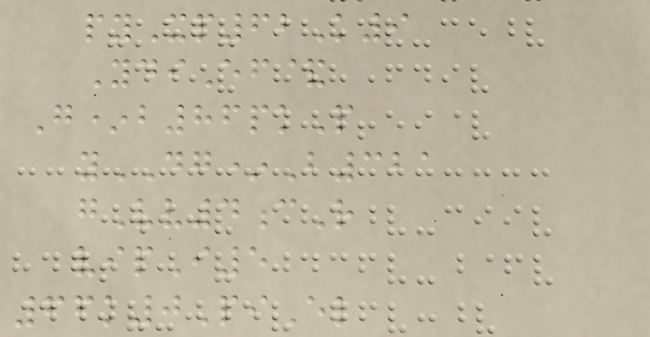pyXp62K9
YdiEf&
G*b86pkP
yDG*B321
gVv4cR
vipI5
66k0PiEl
